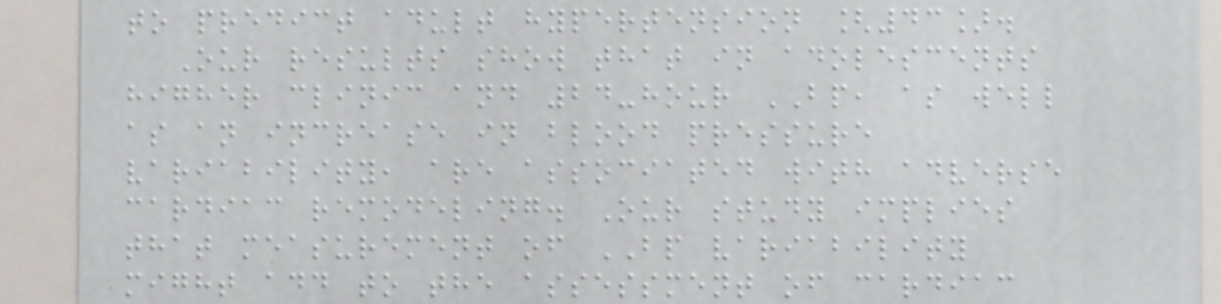to predict adult hypertension [43].
Our results show that in adolescents
higher clinic and 24-hour BP, as well
as an increase in blood pressure
variability, are associated with adverse
cardiac remodeling. Our study implies
that measurement of BP variability
might add to the assessment of cardiac
